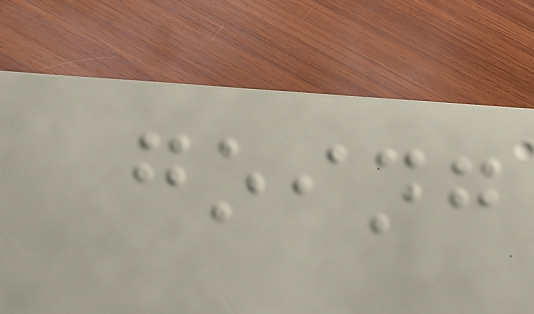going
